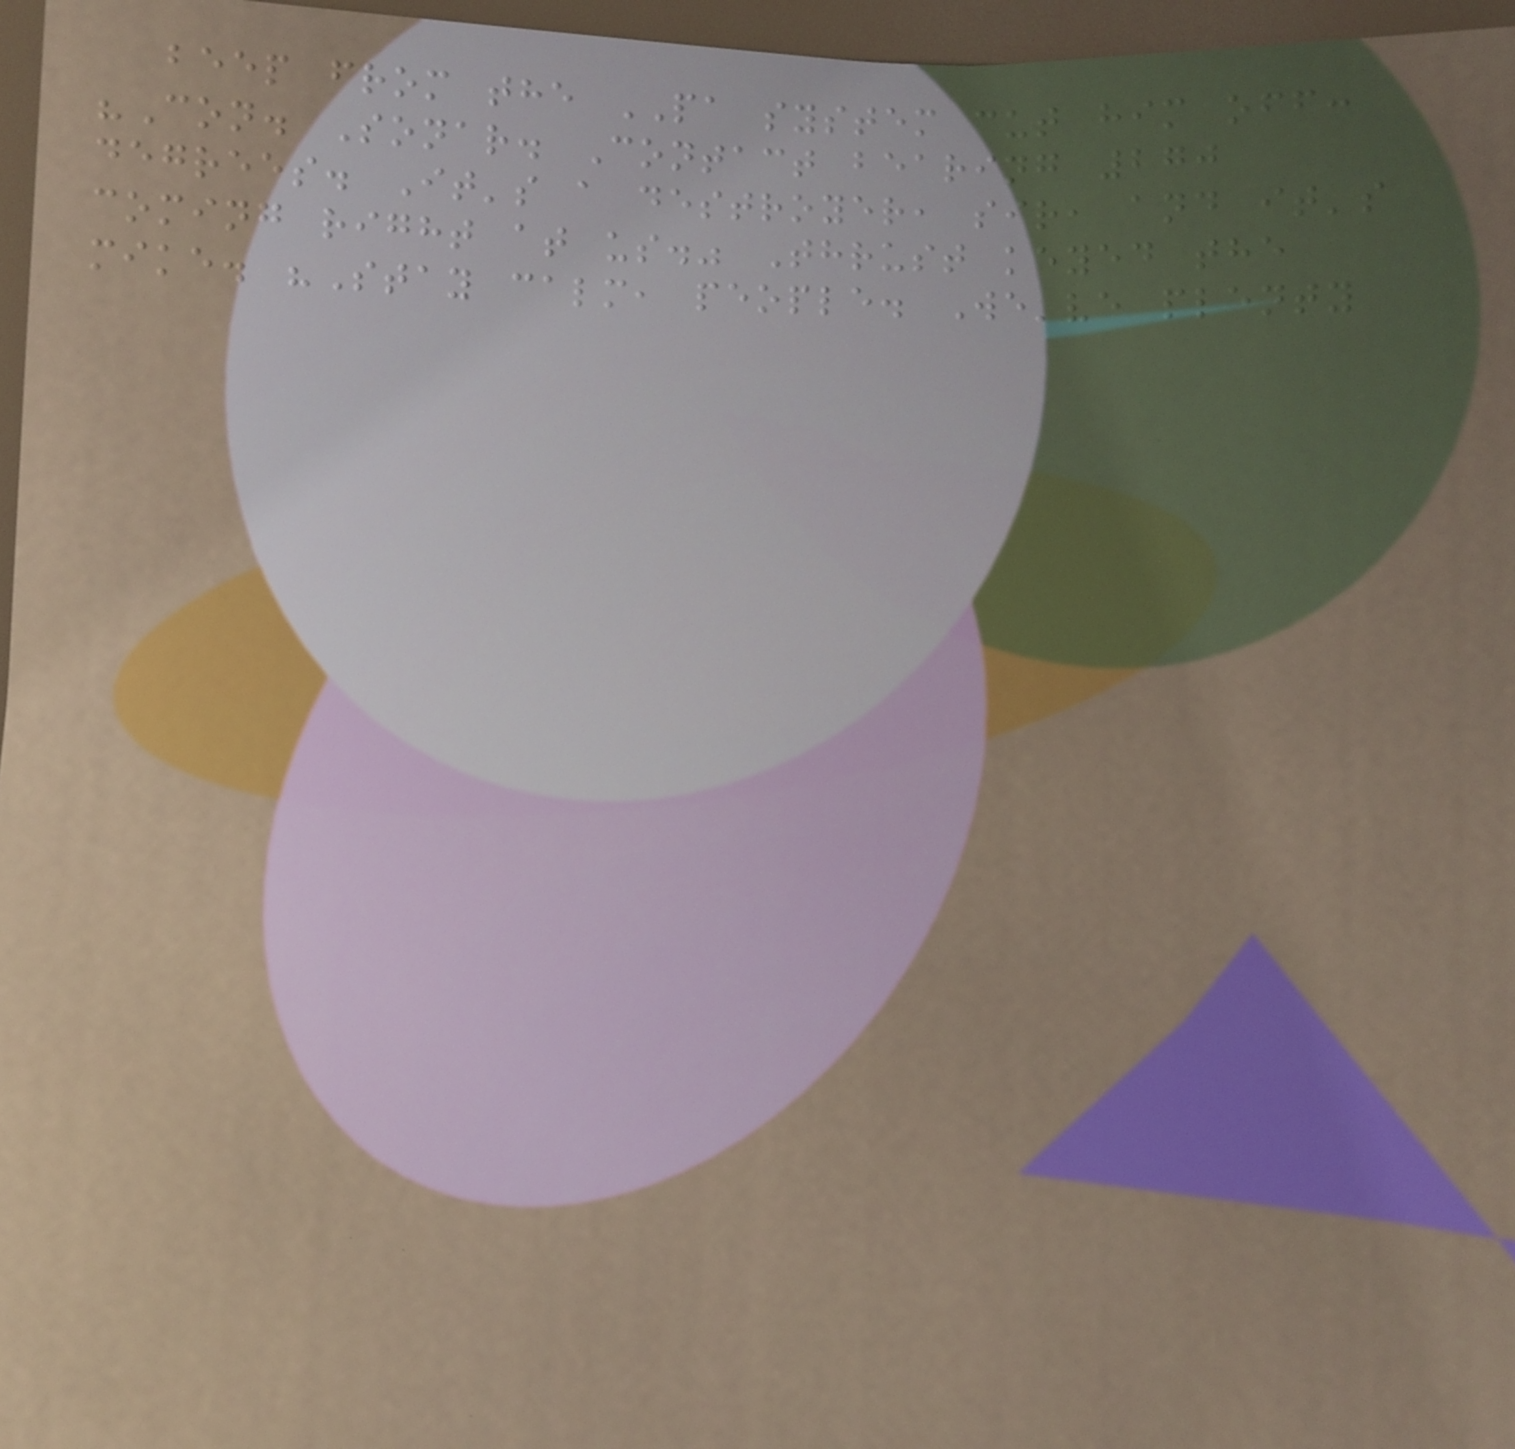beep from the PA system cut him off:
"Con. Sonar. Contact bearing 270
degrees. It's a destroyer, sir, and it's
coming right at us." Thrust keyed the
mike. "Stay calm, people. We've plenty
